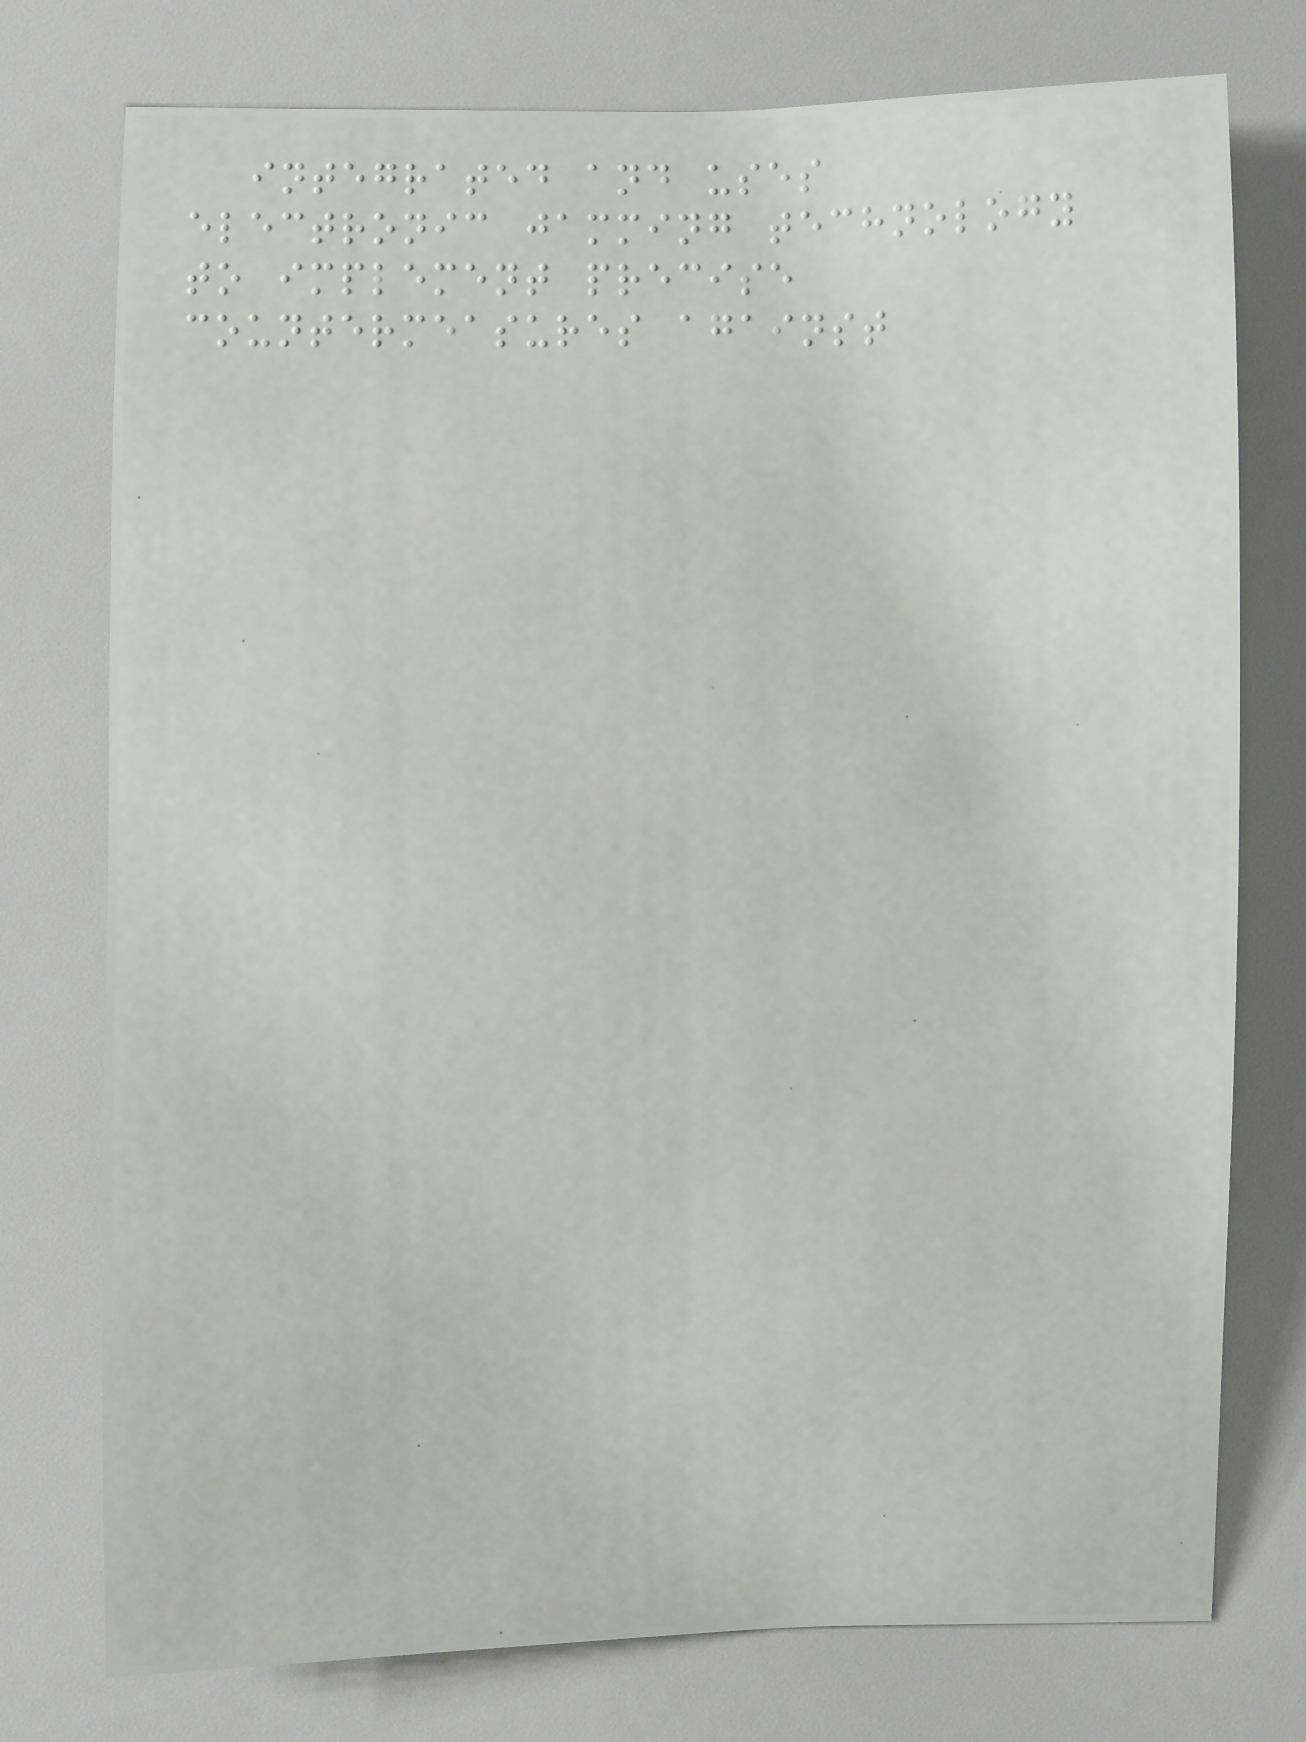integrated and uses
electronic jamming technology
to implement precise
countermeasures against
